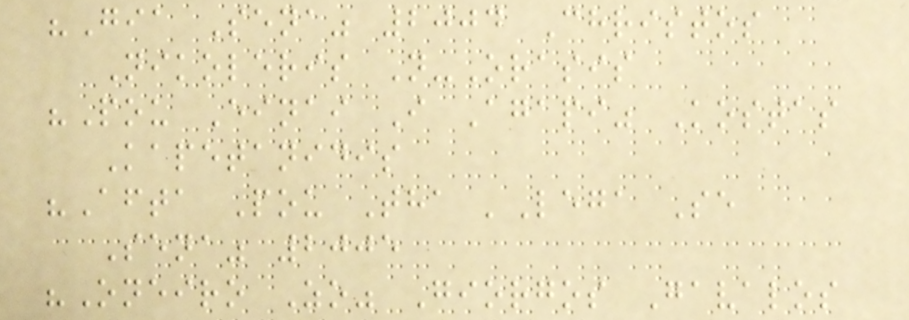"Gia Sena" 2004 Christos
Nikoleris N-Orasis
"Pou Einai I Agapi" Kostas
Kapetanidis
"Afta Pou Tha 'Lega Se
Sena" 2005
"Oneiro Zo" Giorgos Gavalos
